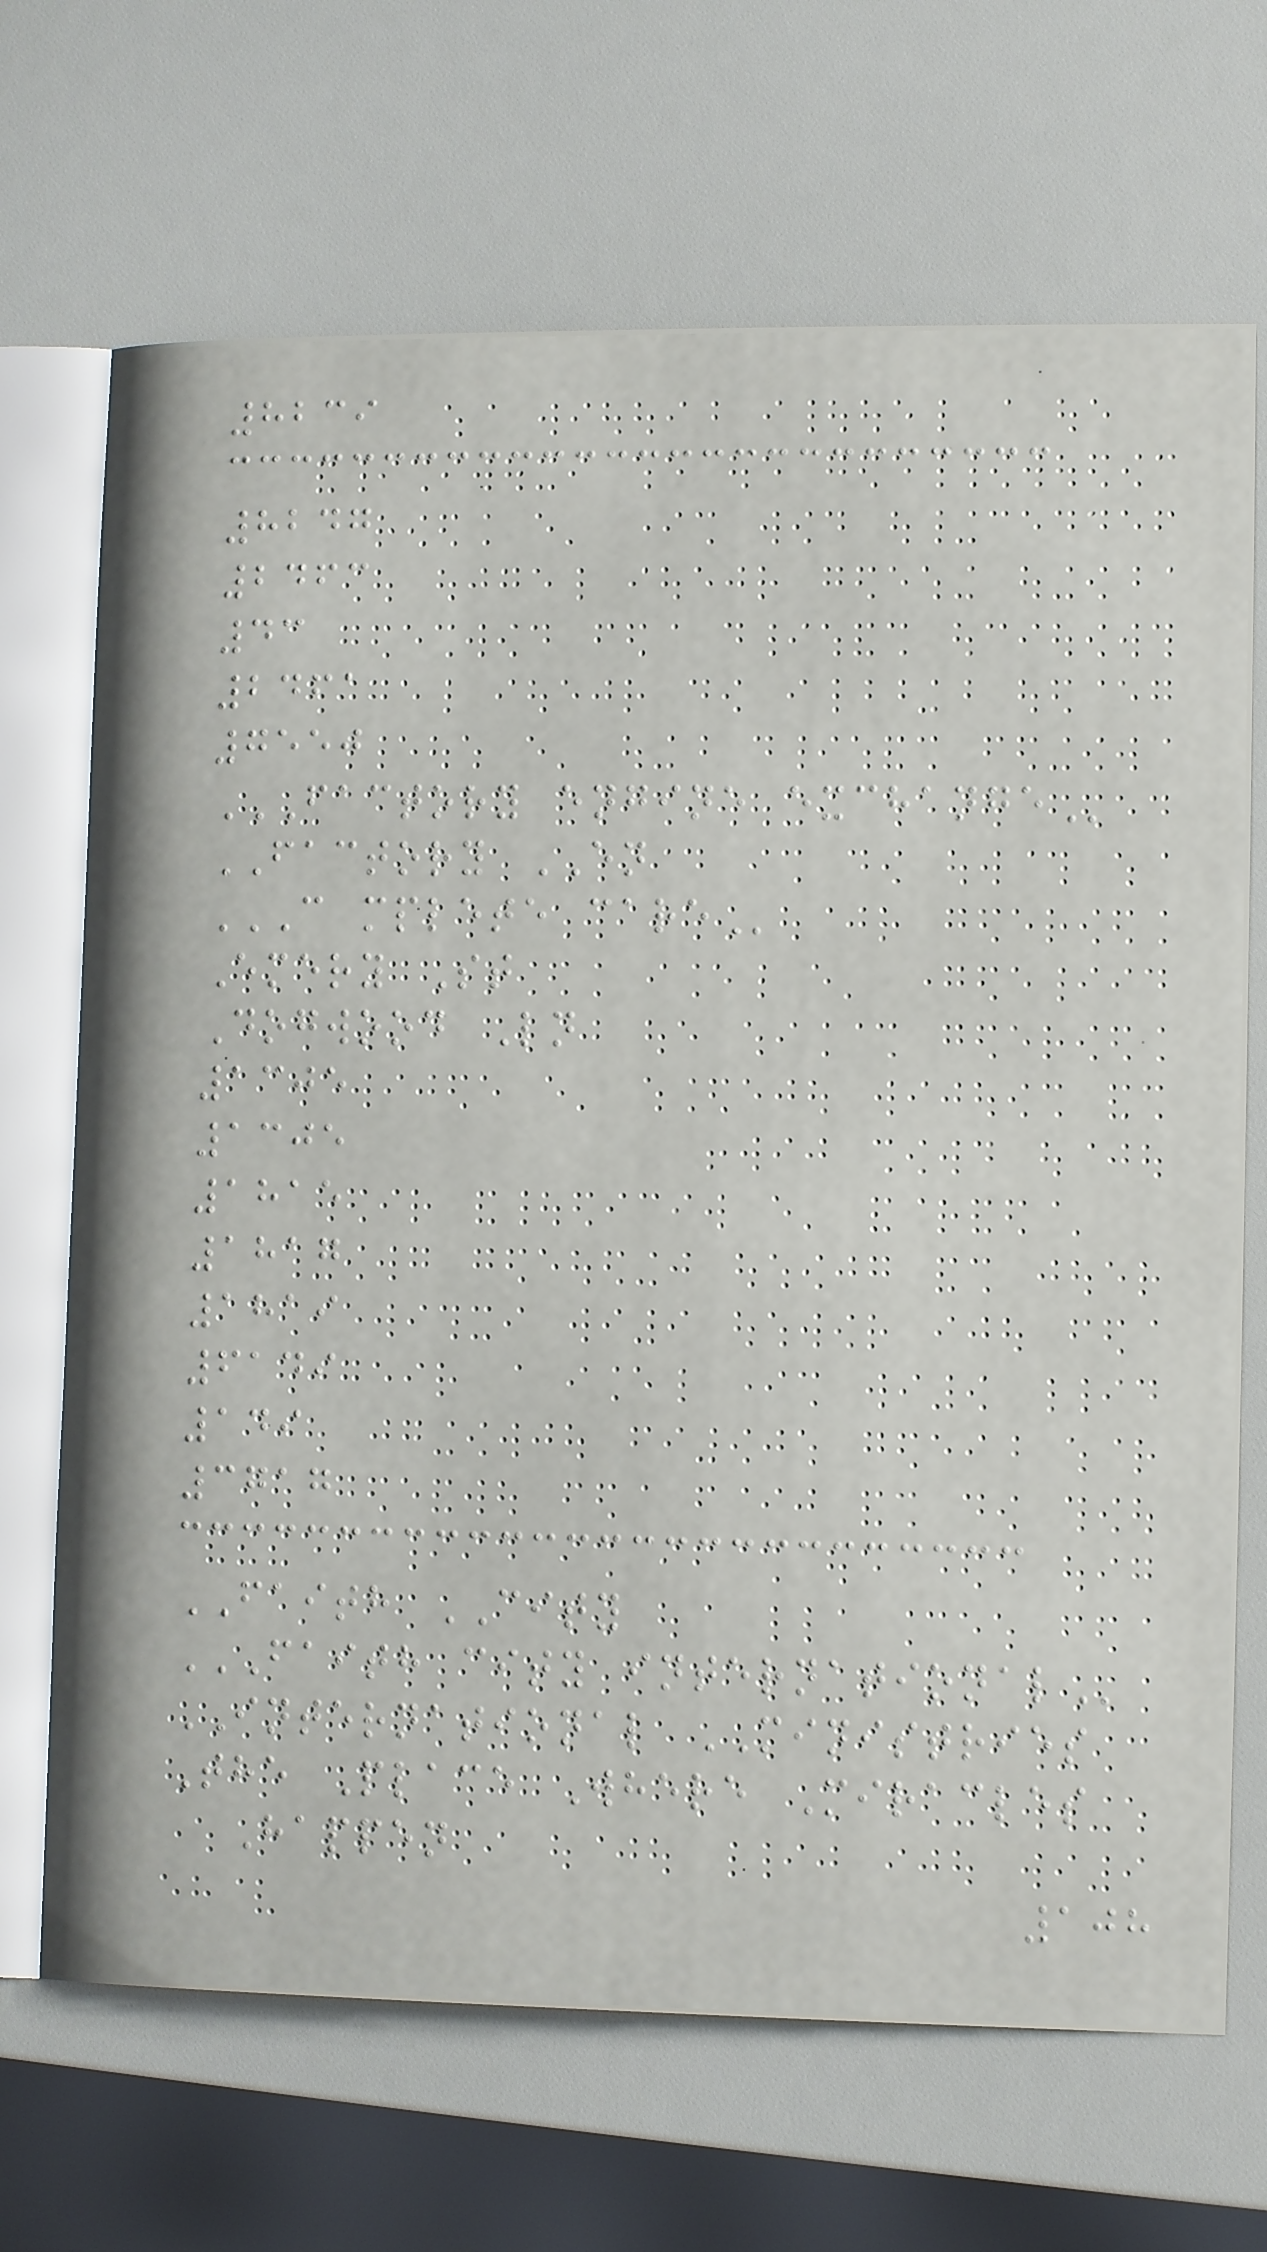8239
8247
2463
43
2461
7550
FACTORY ENGINE EXCHANGE
FACTORY EN
C MPLETE CARE
Emery St
Dogwood Ln
1305
1305
1815
1817
1819
6149
149
3717
FAITH CITY
FAITH CITY INTERNATIONAL
INTERNATIONAL MINISTRIES
The Place Where Miracles
Happen
108
